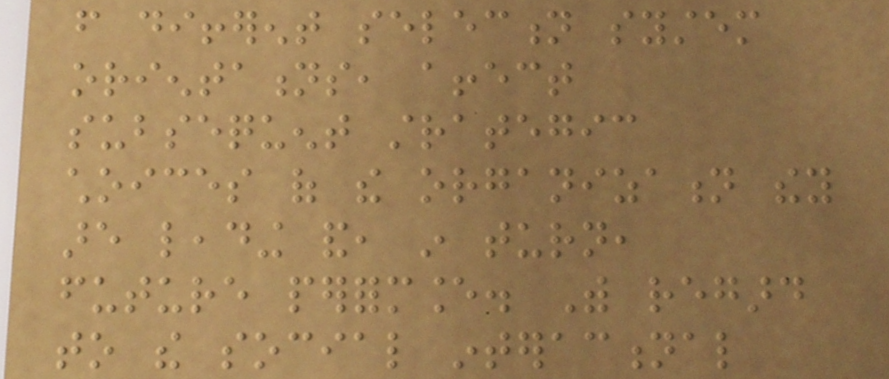from different selection system
orientations, affect
subsequent strategic
choices of the organization they
are leading and, in turn,
future performance. With regard
to the social interactional
